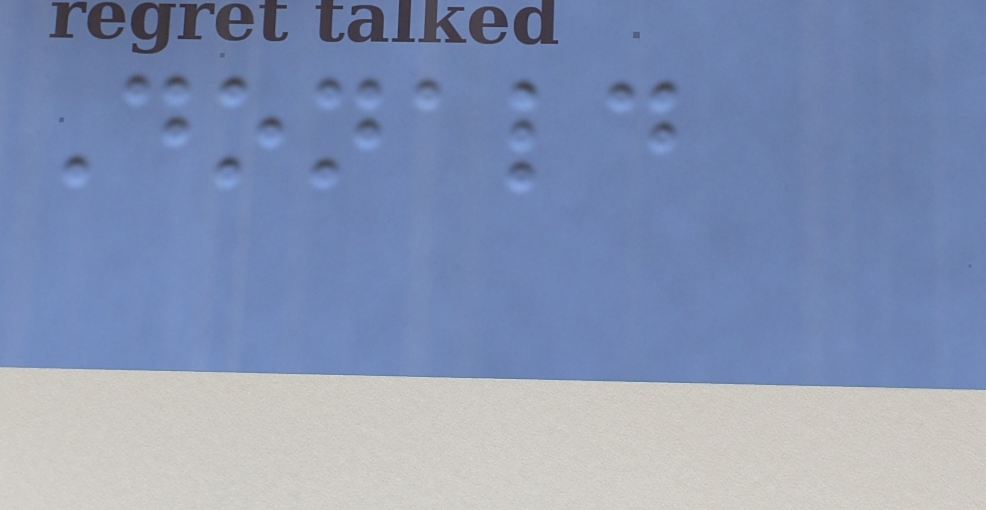Donald
